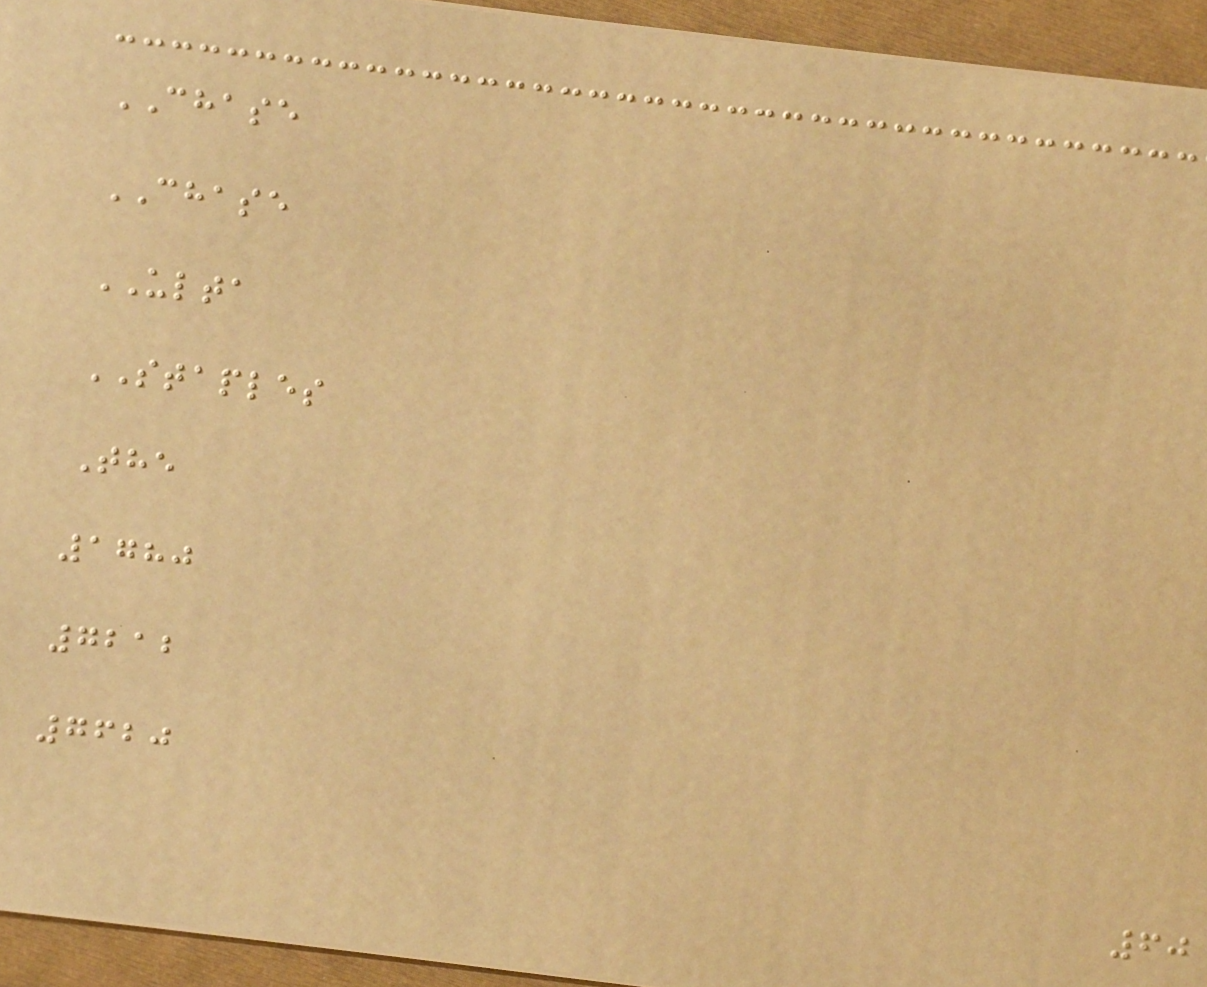CHASE
CHASE
ULTA
STAPLES
The
1780
7212
7620
60
